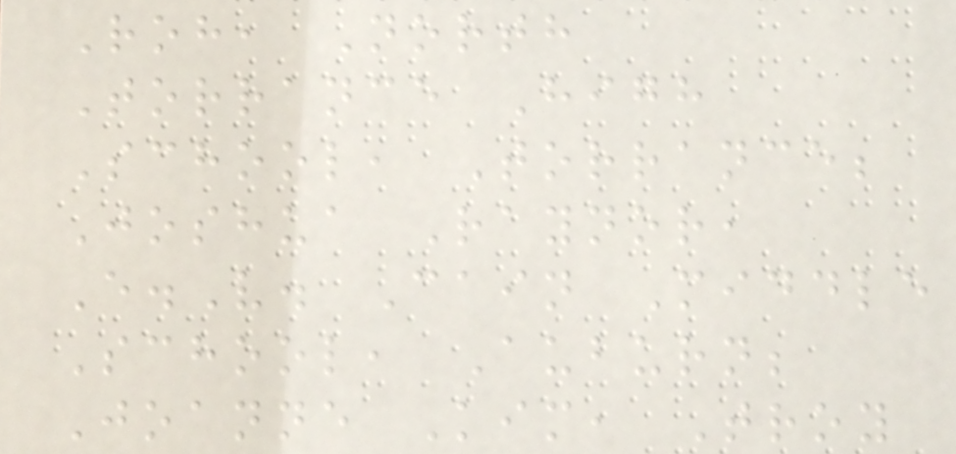Roh, North
Torrance High
School, Torrance;
Joshua Raynor,
E.V. Cain Middle
School, Auburn;
Joanne Kim, Troy
